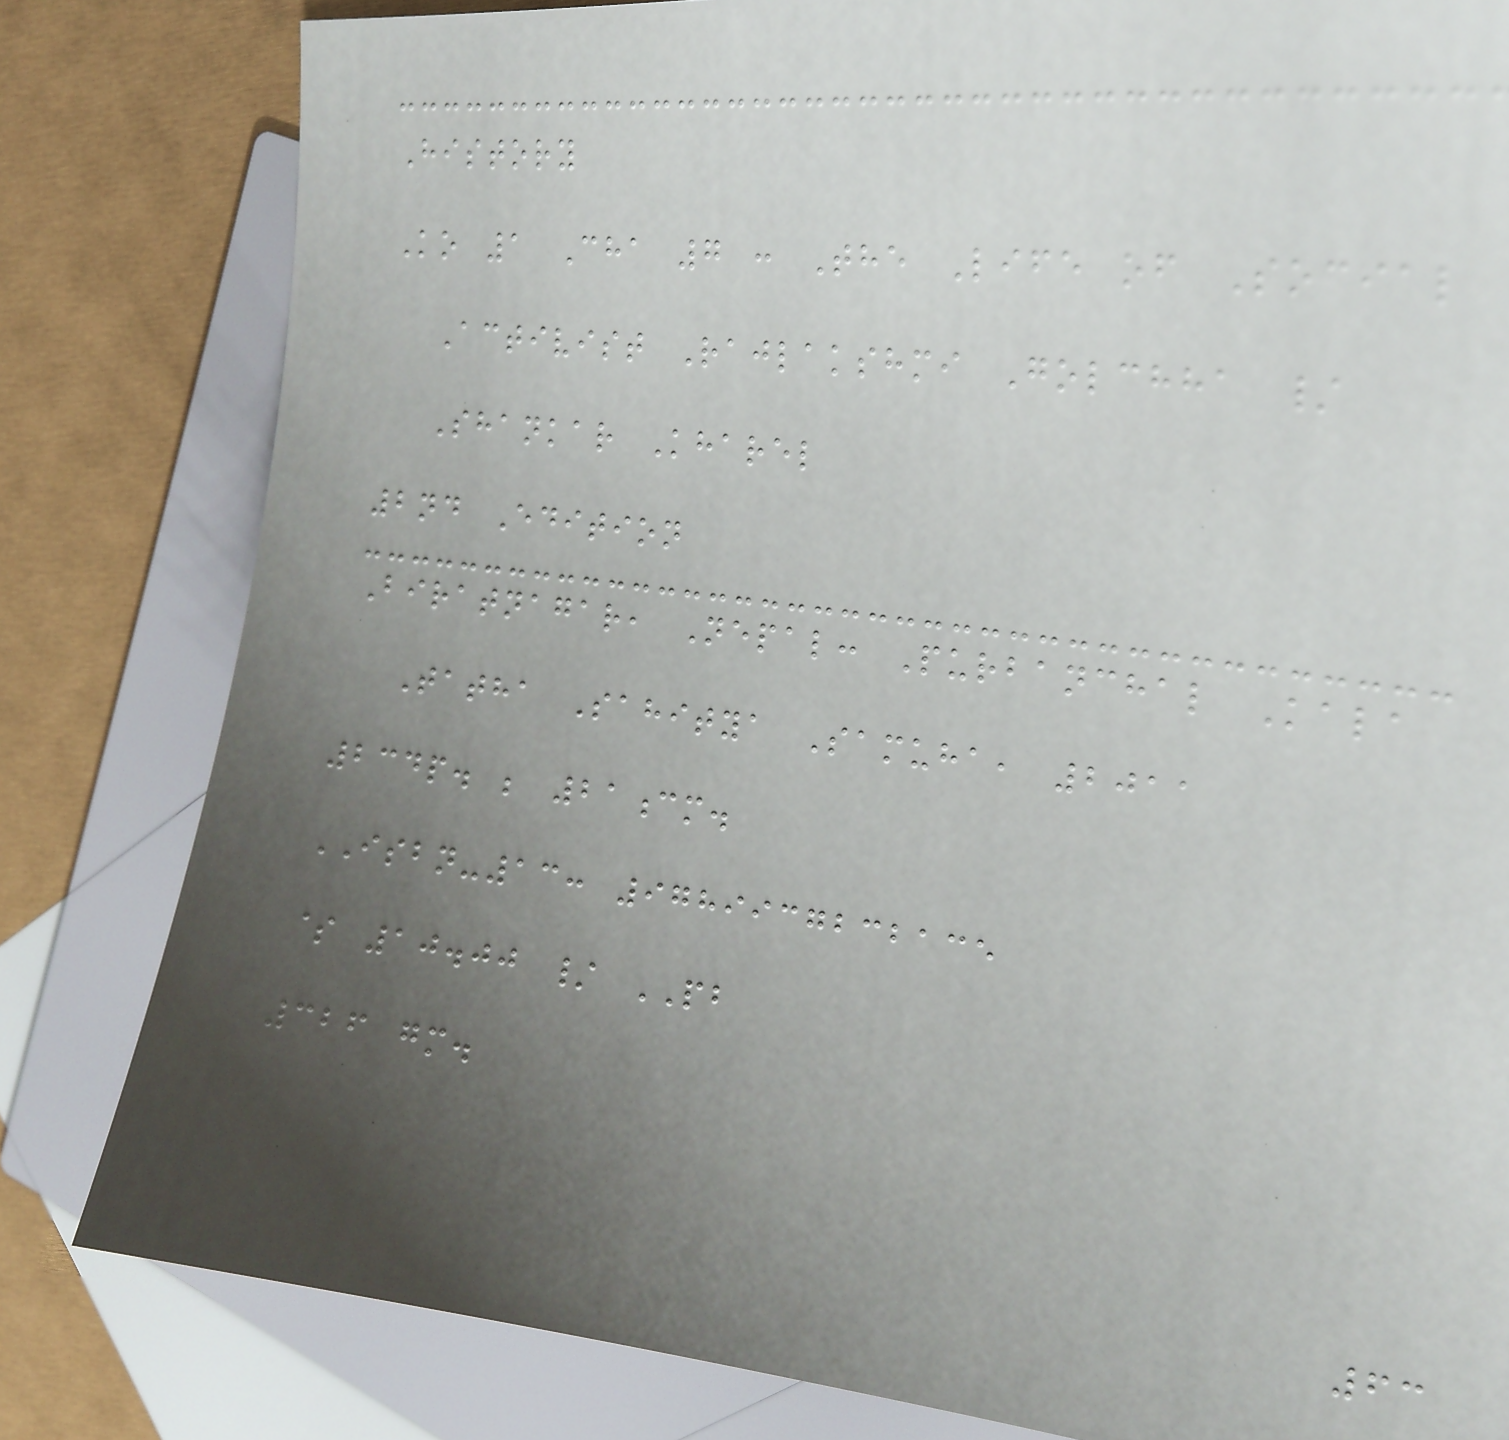History
Ko 1 Cha 7 : The Life of Social
Activist Rajlakshmi Golchha /
Shankar Kharel
2nd Edition
Biratnagar, Nepal: Purbanchal Kala
Tatha Sahitya Samuha, 2011
234p. ; 21cm.
ISBN-13: 9789937232135
$ 10.00 / PB
326 gm.
63
